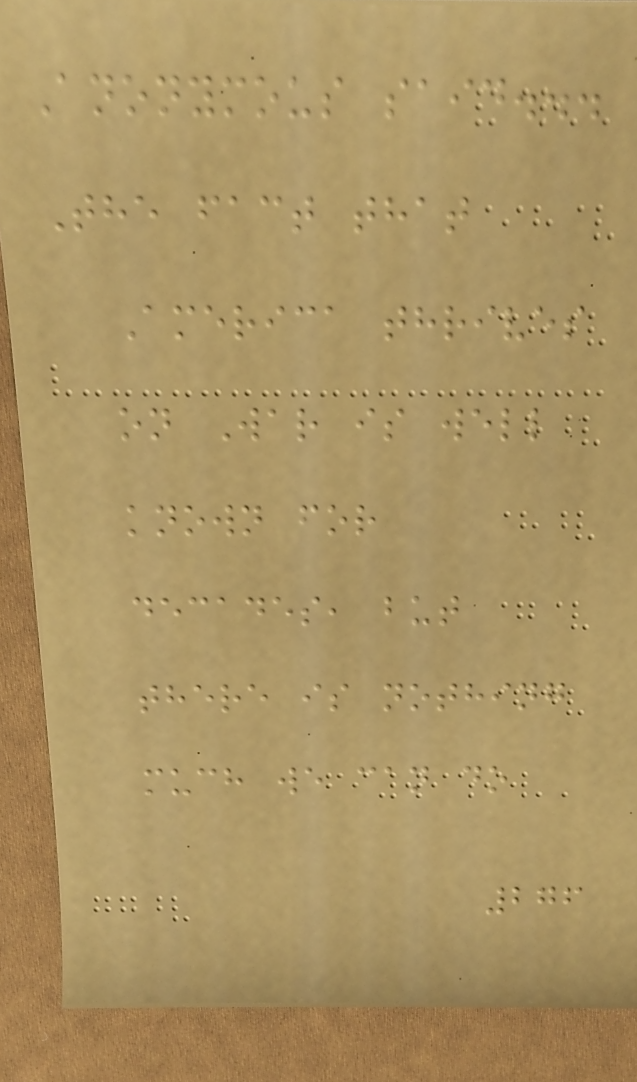Anonymous said...
The fact that
America thrives
on War is well
known for
decades, but
there is nothing
much we can do
276
